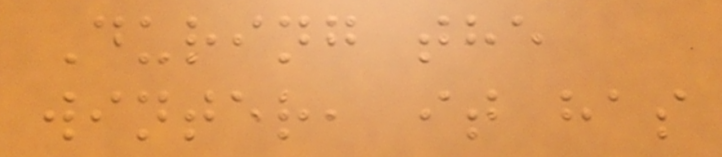During the
winter, it has
